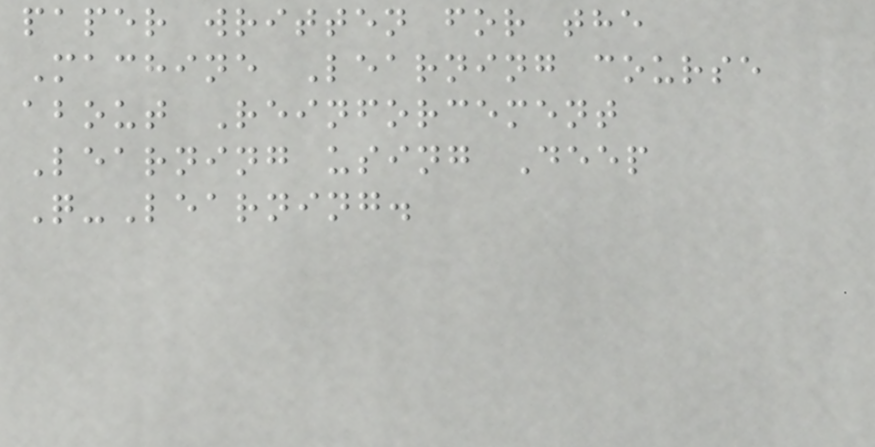paper written for the
Machine Learning course
about Reinforcement
Learning using Deep
Q-Learning.
